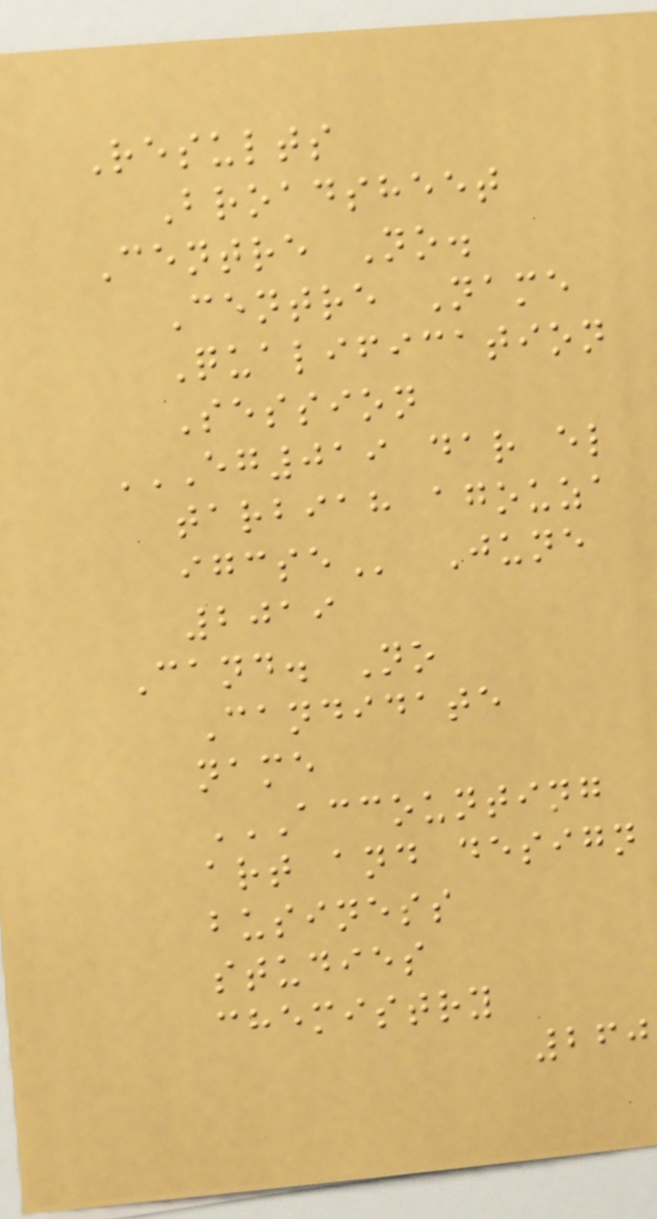Results
Broadsheet
Centre No.
Centre Name
Qualification
Session
EG019 DAR EL
TARBIAH AGOUZA
IGCSE June
2019
Cand. No
Candidate
name
ACCOUNTING
ART AND DESIGN
BUSINESS
STUDIES
CHEMISTRY
260
